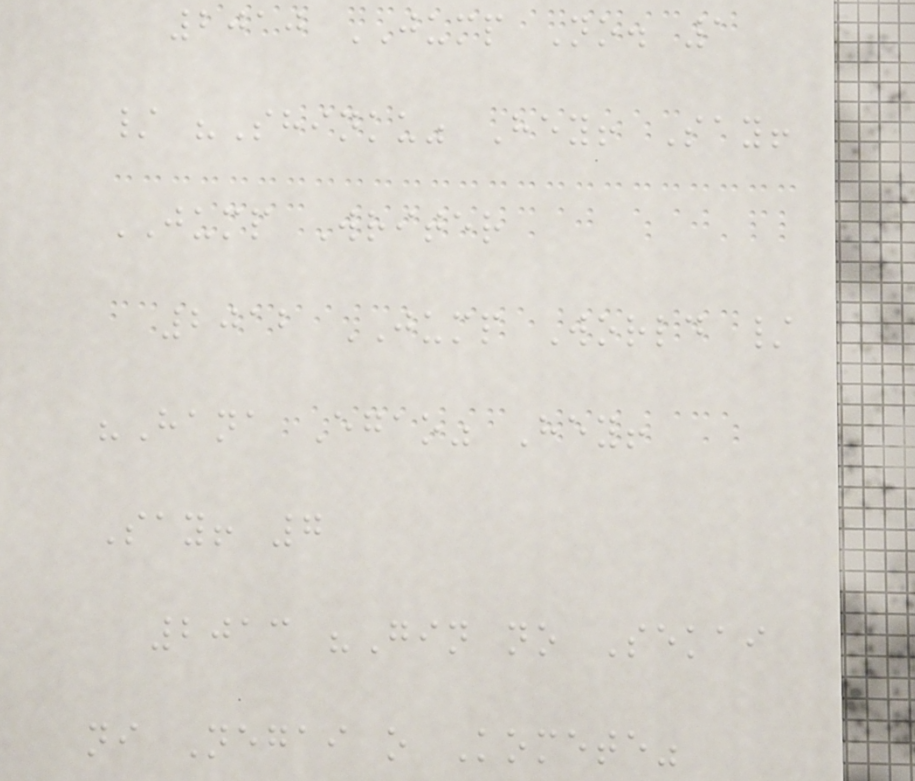2010 JUMP No. 1
/ "Shinku" Hey! Say!
JUMP Writer
2012 JUMP World /
"Hana Egao" Hey!
Say! 7
2013 "Gin no Sekai
ni Negai o Komete"
